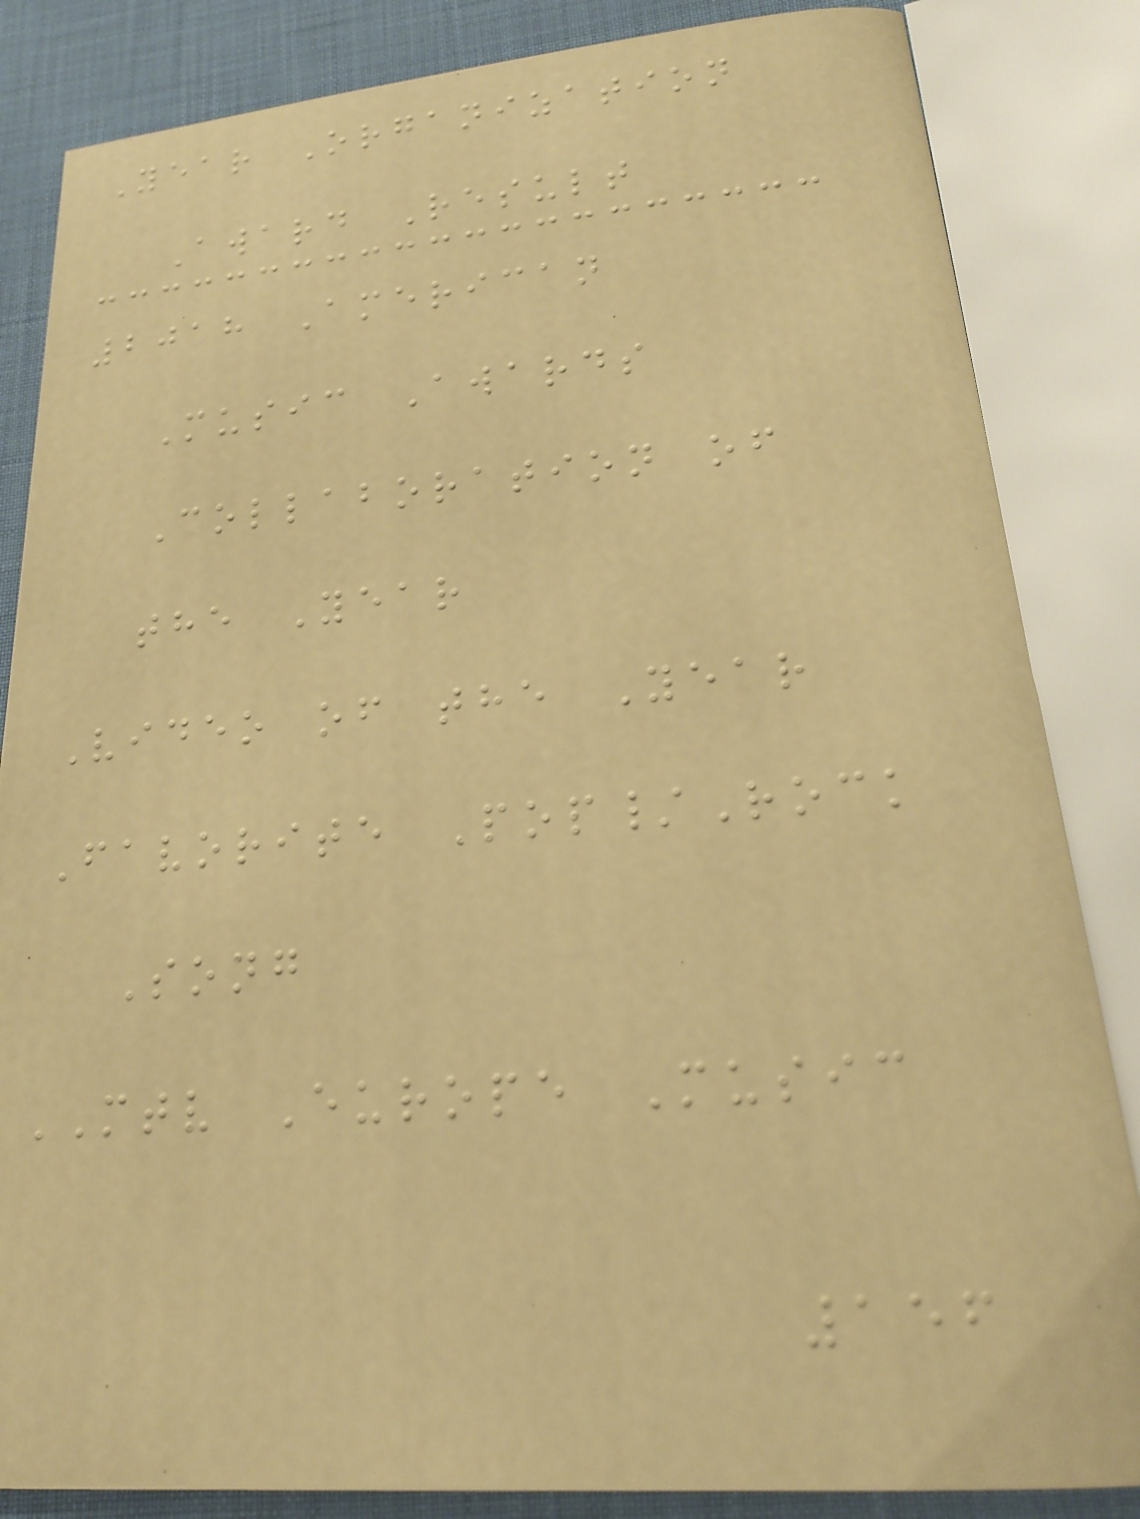Year Organization
Award Result
2018 American
Music Awards
Collaboration of
the Year
Video of the Year
Favorite Pop/Rock
Song
MTV Europe Music
156
